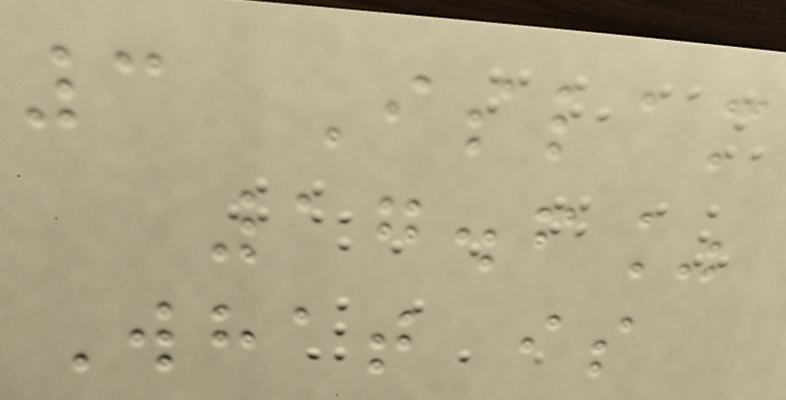3 Islam
17.6%
What is
